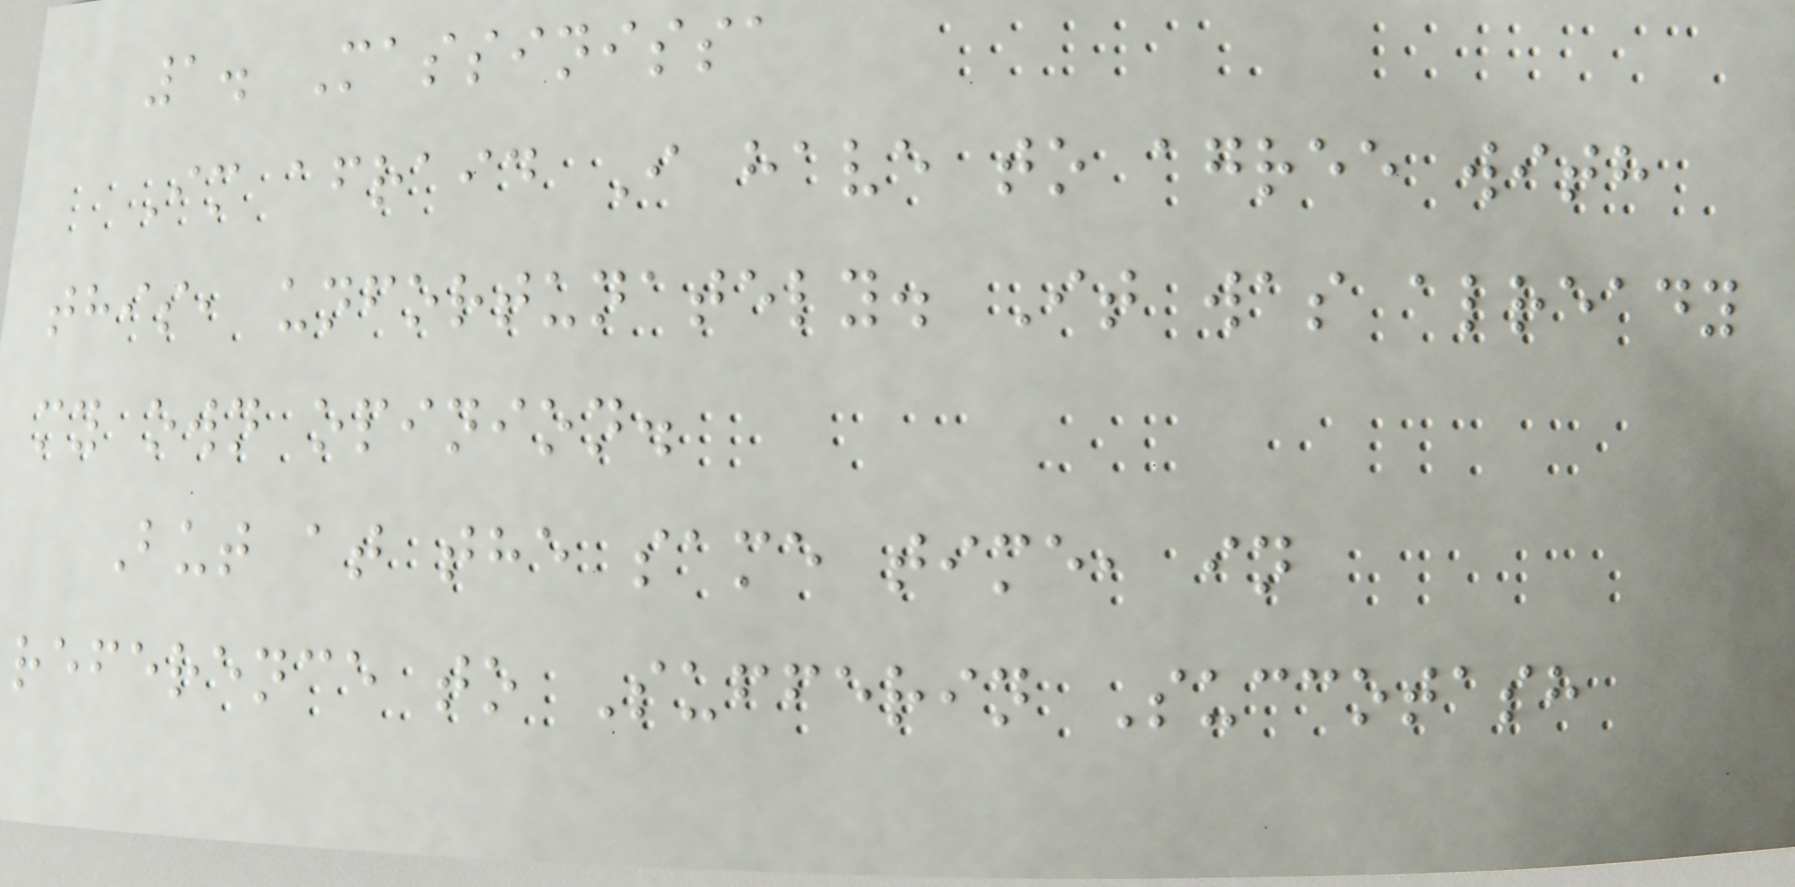1. Massinissa
Im afraid I have to agree with
this, unfortunately. It was already
my own opinion.
But at the same time, in
reference to Sufferin Succotash
